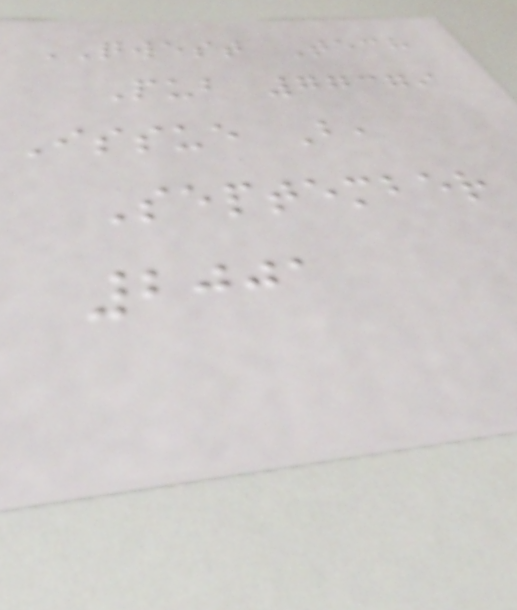QWEST Tech
Pub 77379
Issue B,
September
2001
